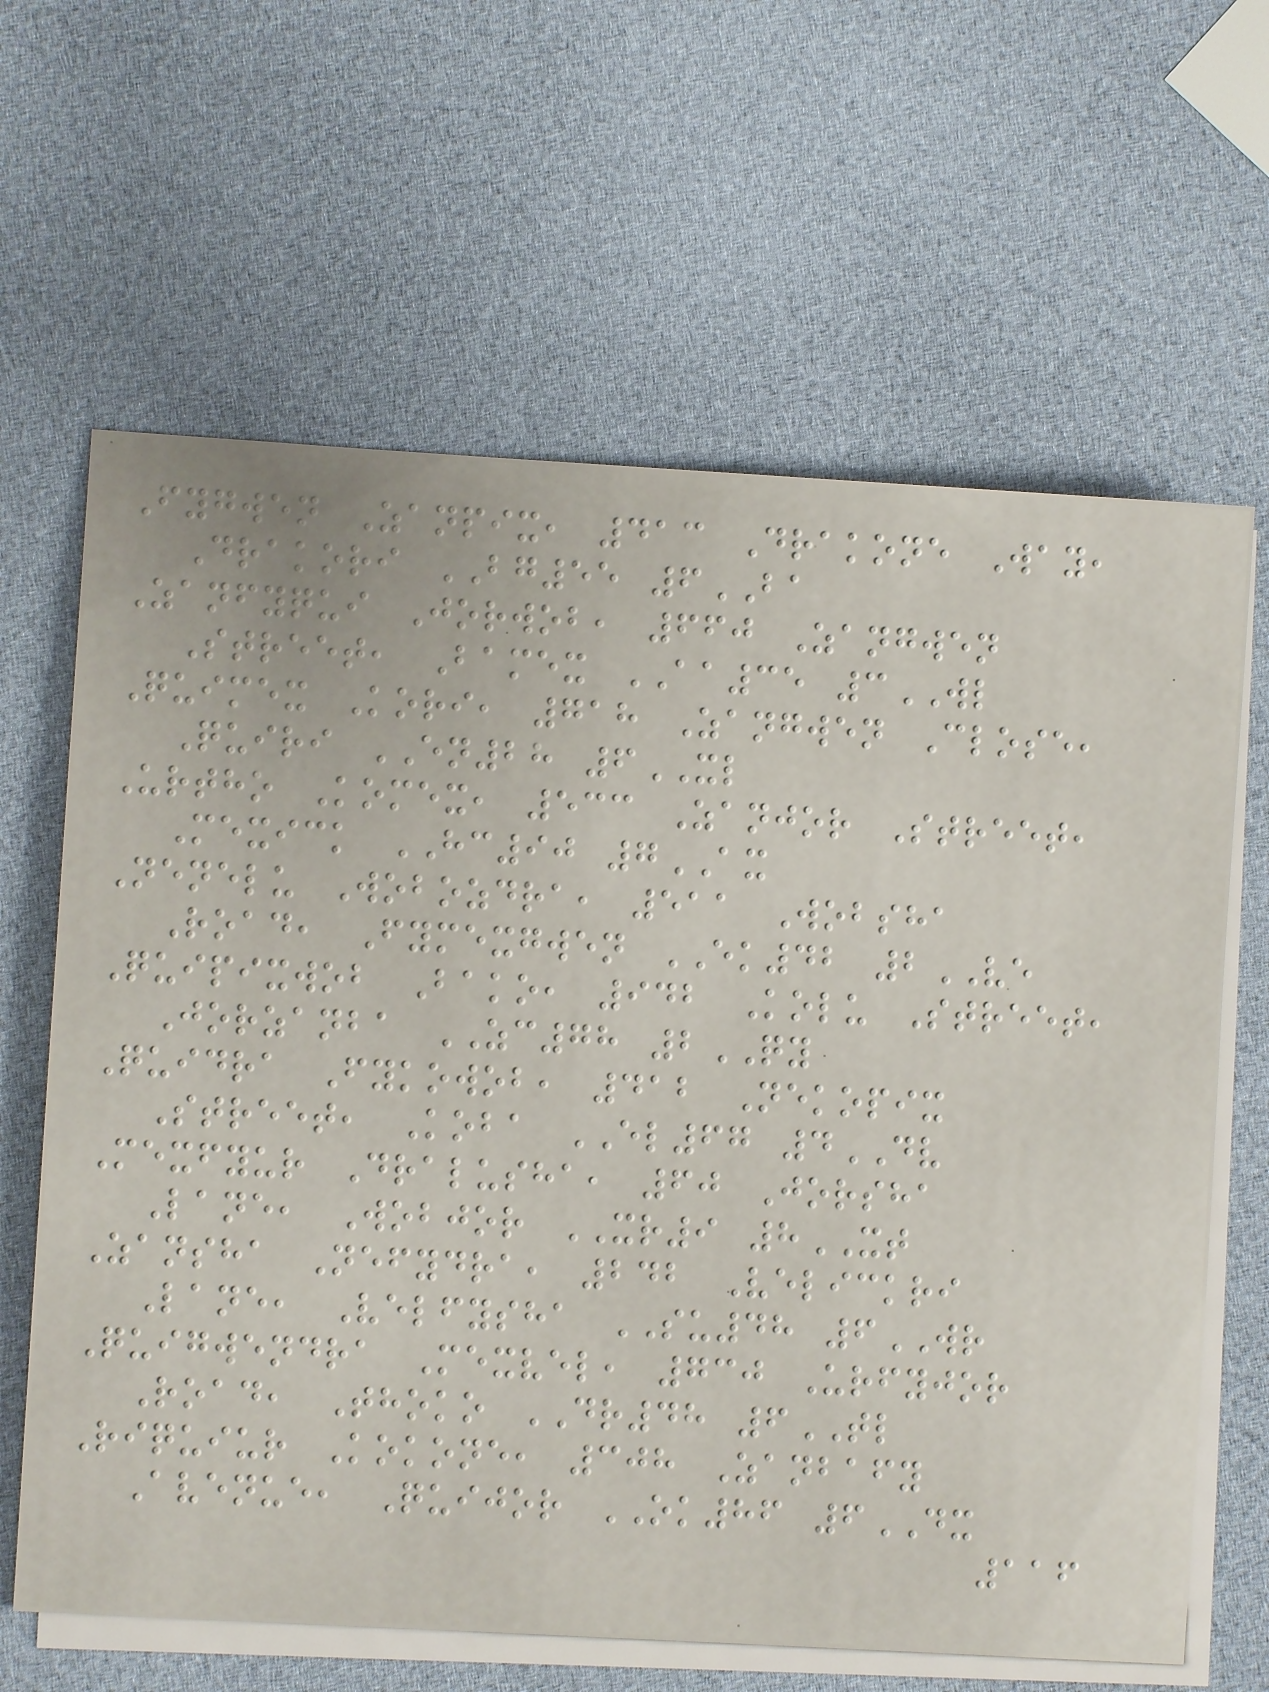Fygwen Zanpix, 413 Drakone Way,
Drakori BG55 6BA
Zanfyqui Jorwob, 660 Zangwen
Street, Bamex AA35 3WL
Quimex Kori, 718 Zangwen Close,
Quiri EN28 6XL
Urtho Komex, 533 Zanjor Street,
Mexick HC90 7AX
Nenelu Wobozdra, 511 Wobsha
Road, Fymexgwen EK42 2VE
Quipixwob Bako, 942 Kolu Street,
Jorzanba ZC78 2QY
Quidra Fykowob, 412 Nekopix
Street, Koba EL67 4DV
Mexfyur Dralusha, 60 Jorsha
Lane, Wobjor XR9 8XT
Zansha Nefydra, 242 Velickri
Lane, Velfysha SU48 6WR
Quigwendra Mexvel, 730 Urfyjor
Road, Thoko DR48 6TL
Riquiur Kokone, 308 Zanbafy
Avenue, Quijor OK86 6DX
116
